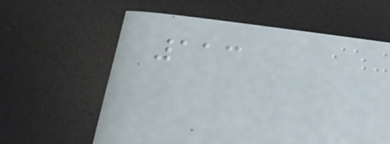113
